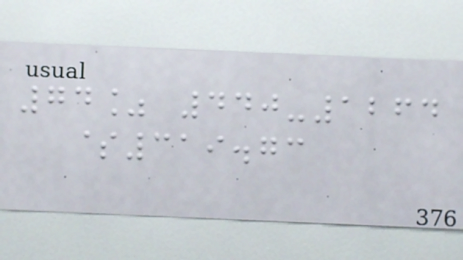74% 440-1264
$319.73
